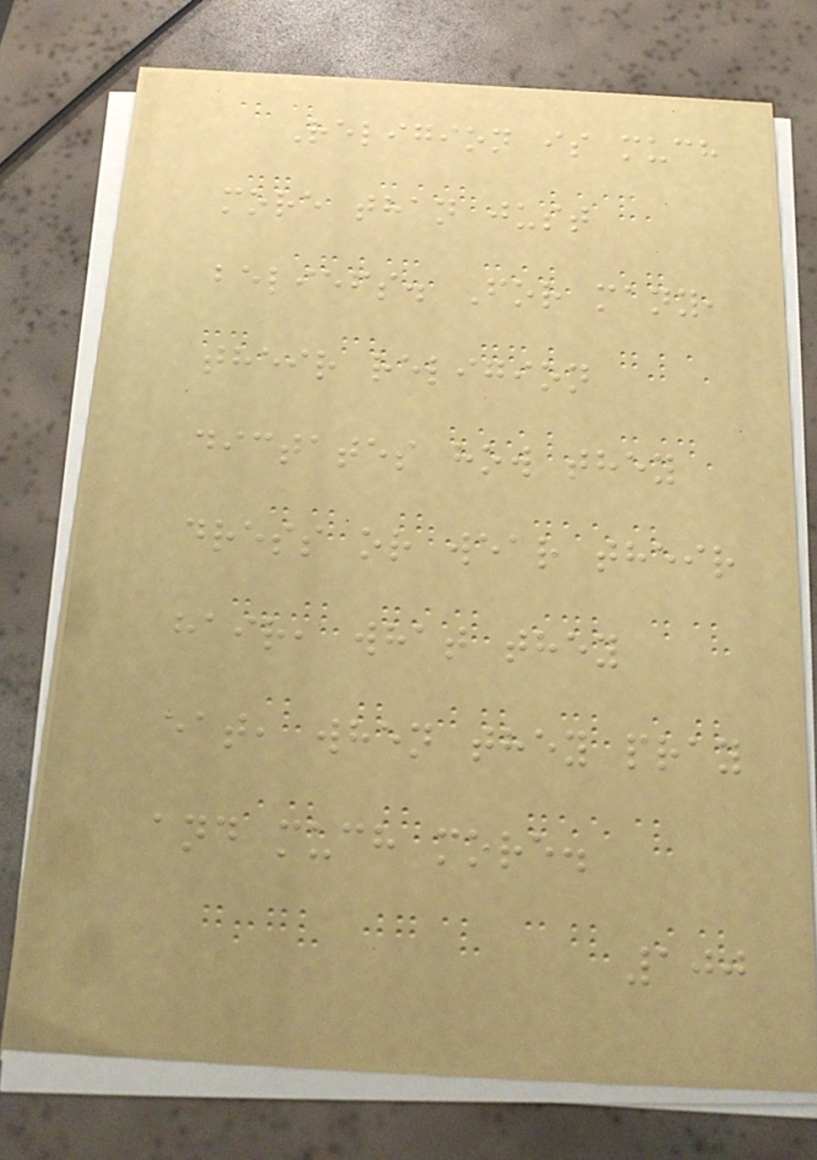Religion is much
more than just
beliefs. For many,
their religion
dictates how they
dress or wear their
hair, what they
eat, when they pray
and much more.
100
